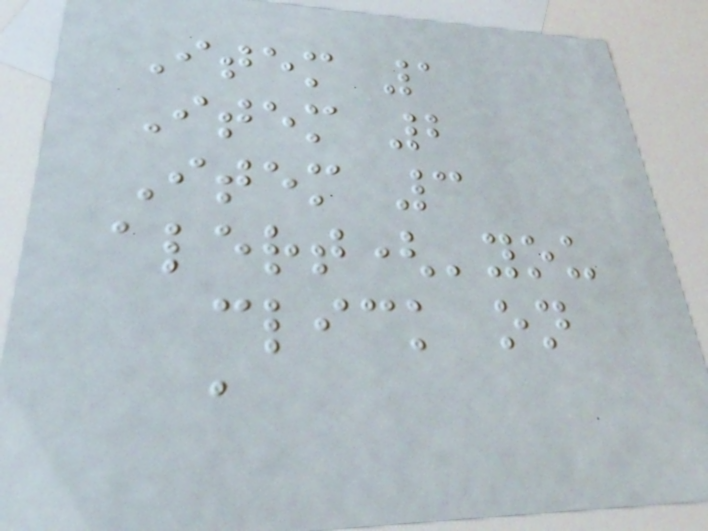Item 1
Item 2
Item 3
alert('you
click on
a
